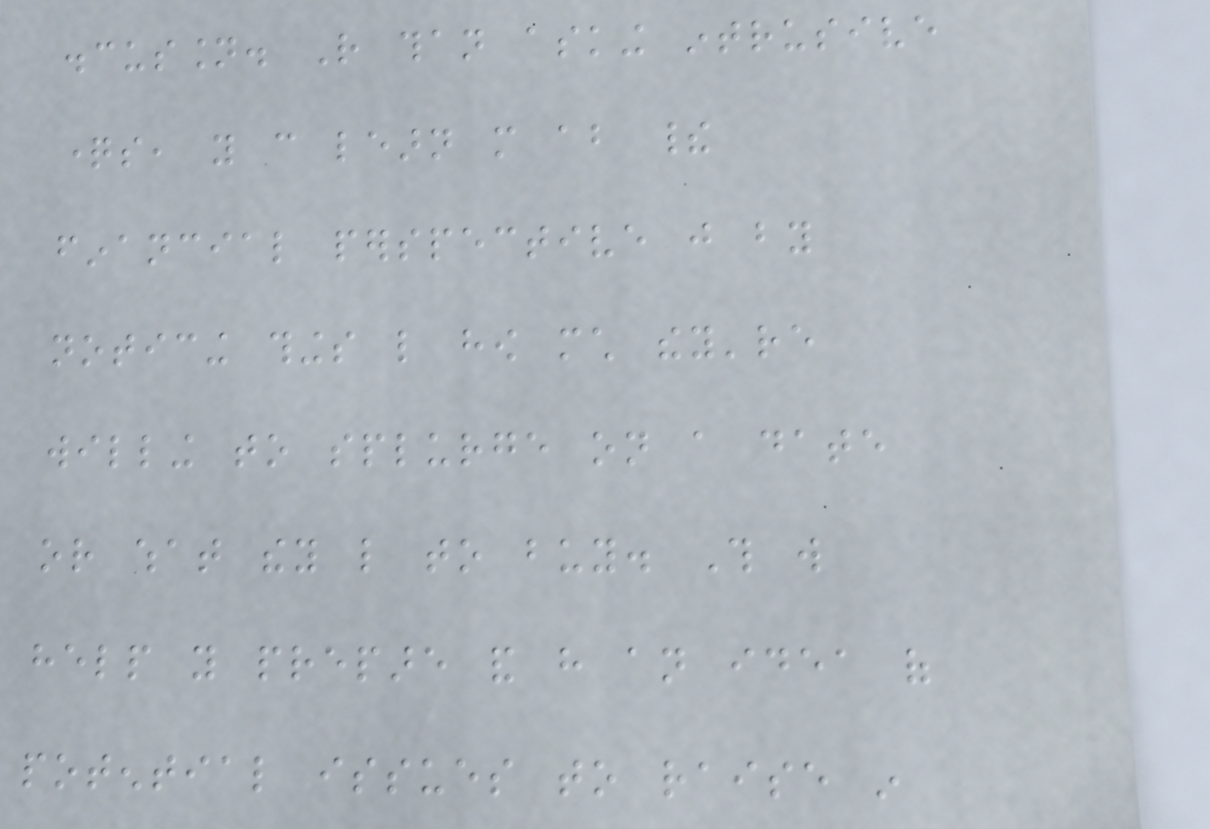discussion. Rather than asking intrusive
questions, you can learn more about their
financial perspective just by
noticing things like how much they're
willing to splurge on a date
or what they like to buy. This will
help you prepare and have an idea of
potential issues to raise in
